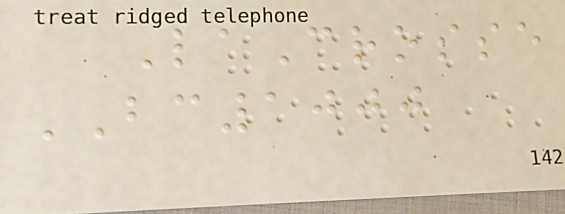LaCrosse
BC1000
